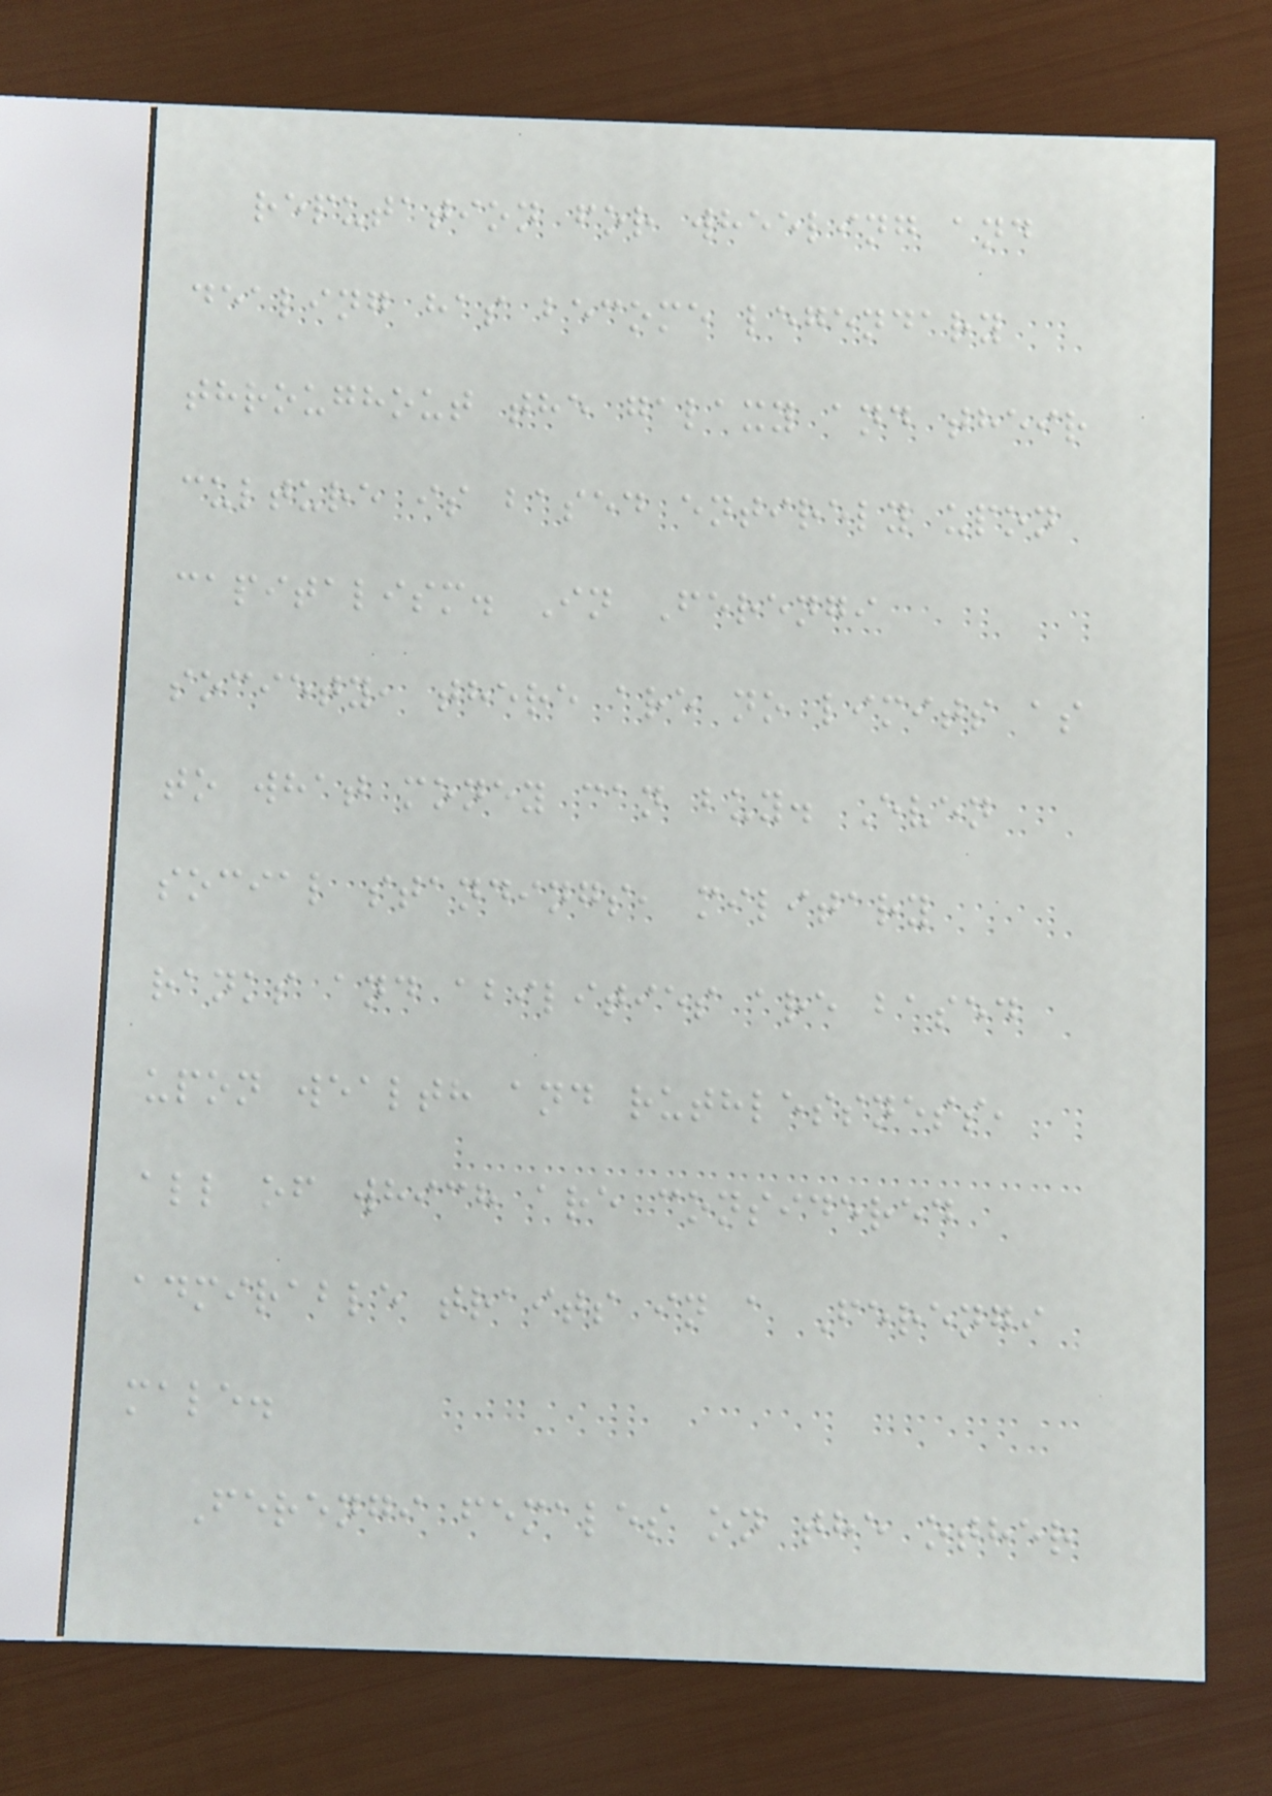reputation for wheeling and
dealing has become legendary
throughout the galaxy and their
culture is based entirely upon
capitalism. In Ferengi
society, there are no limits as
to what money can buy. Even
social standings, military
ranks and abilities are based
upon wealth and ruthlessness,
all of which are considered
admirable traits in a Ferengi
male.
Ferengi females on the other
